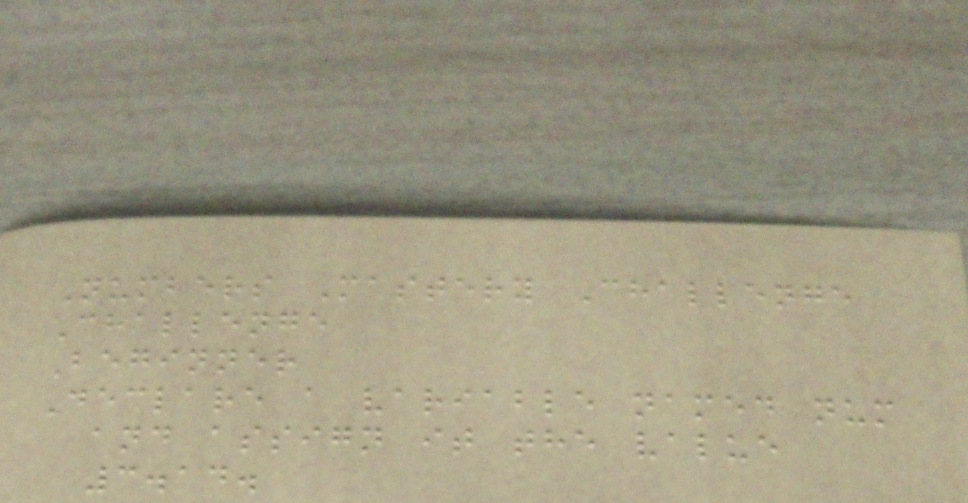Numbers Mastery Challenge
Challenge
Beginner
Declare a variable named num
and assign it the value
3.14.
